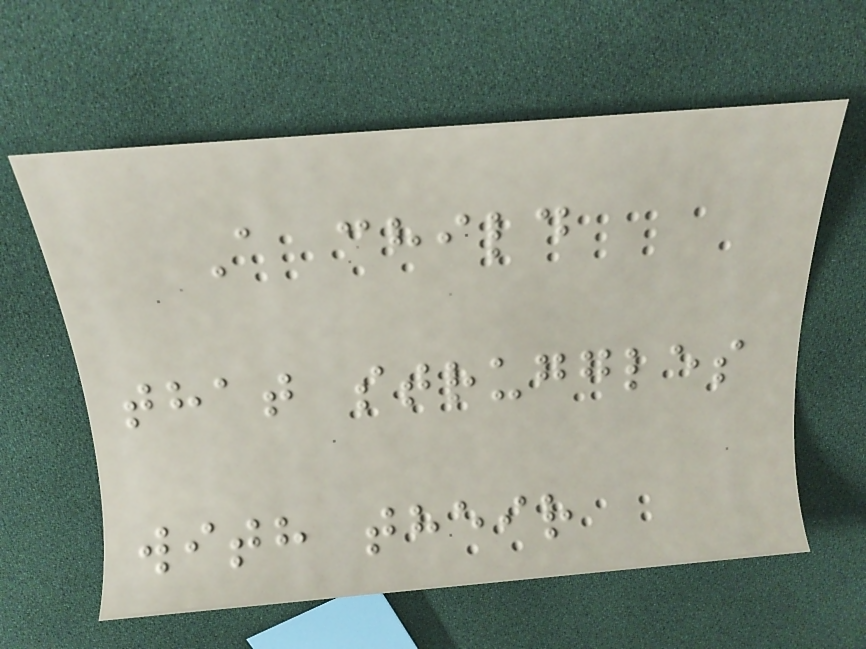A child
that struggles
with their
